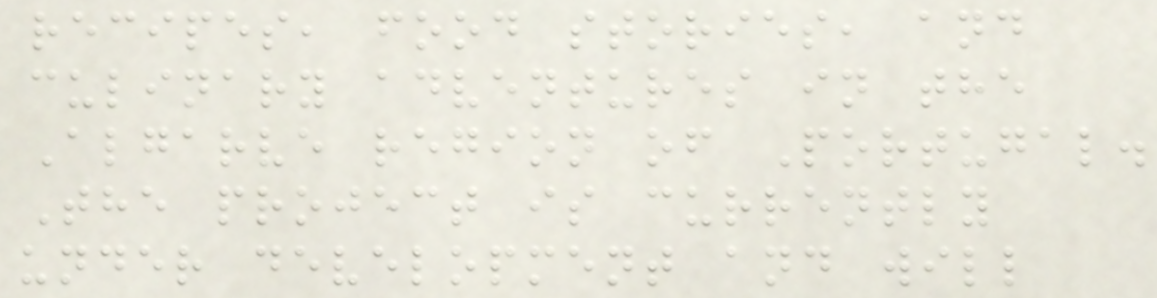recipes, food stories, and
culinary adventures in the
Algarve region of Portugal.
The project is currently
under development and will
